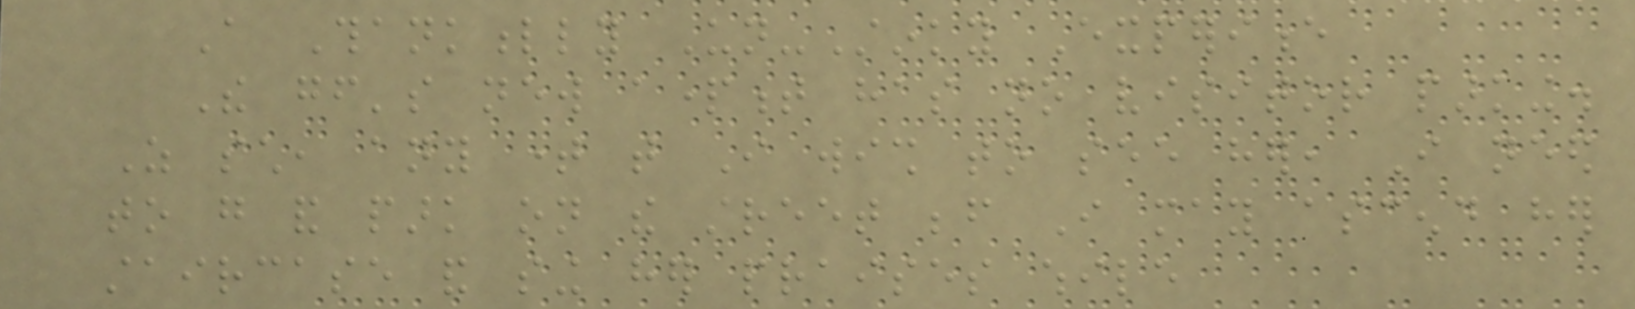A Thankfully Un-Stinky Experience
The gf's new apartment has no visitor parking.
As such, any time that I wish to see her, I need
to go and park on the street before I may ascend her
staircase and sing her praises while
